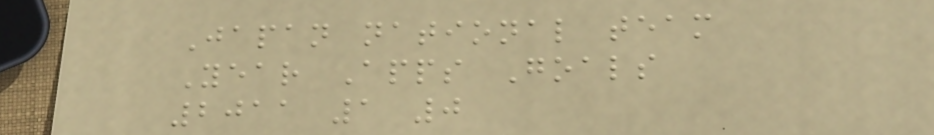Japan national team
Year Apps Goals
2011 1 0
